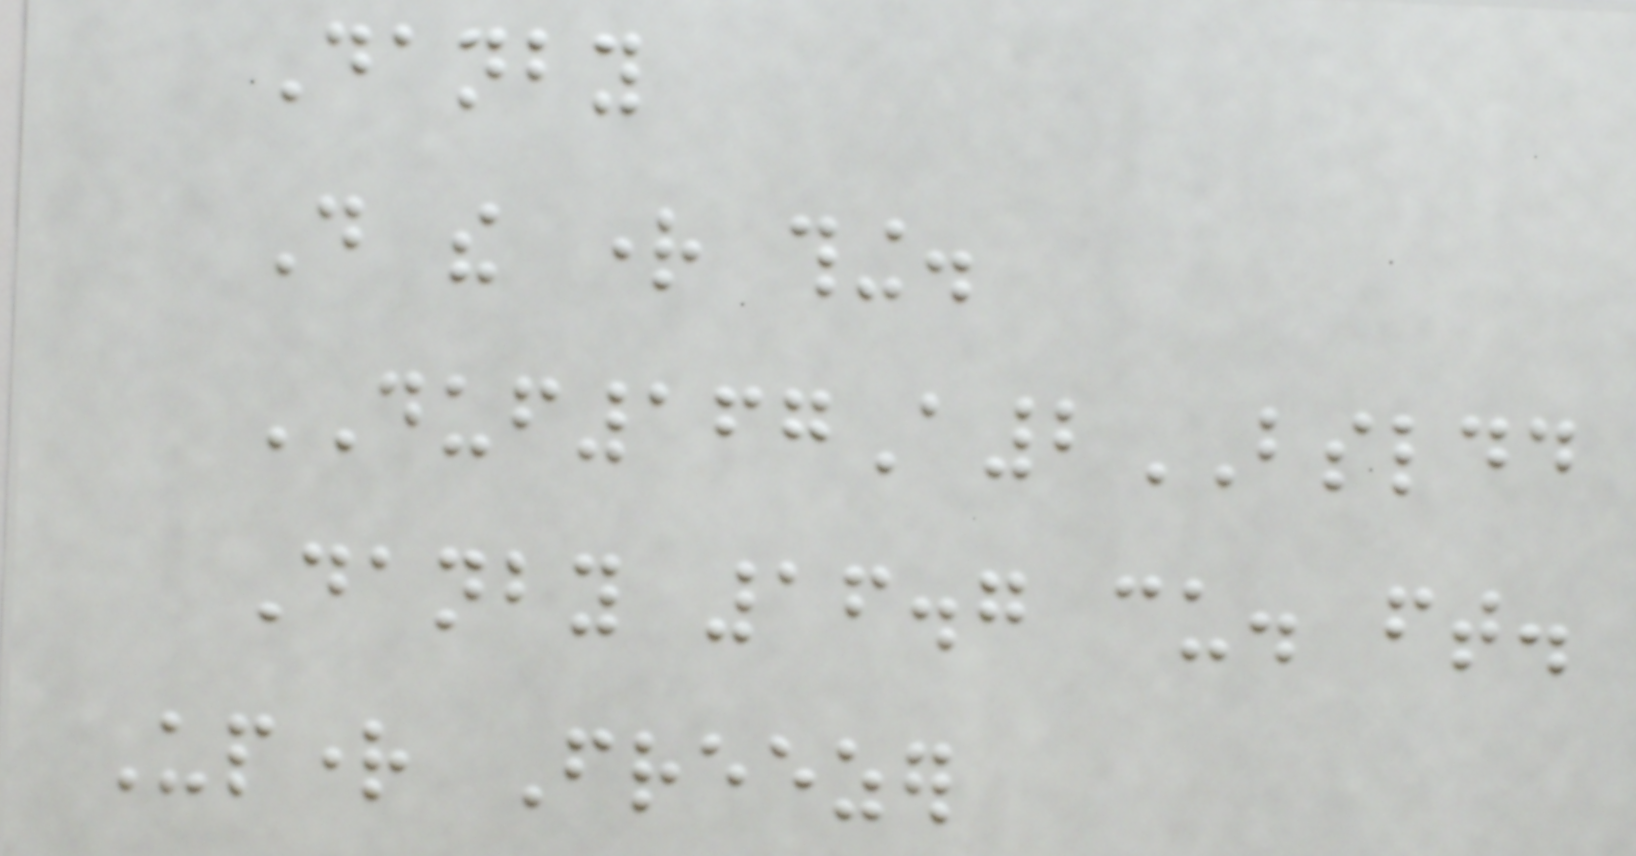Danby
Do the right thing.
DUF167A2BSLDD
Danby 16.7 cu. ft.
Upright Freezer
